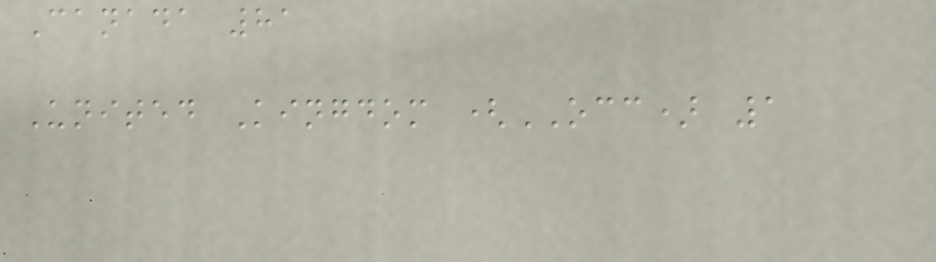Canada 81
United Kingdom (OCC) 1
